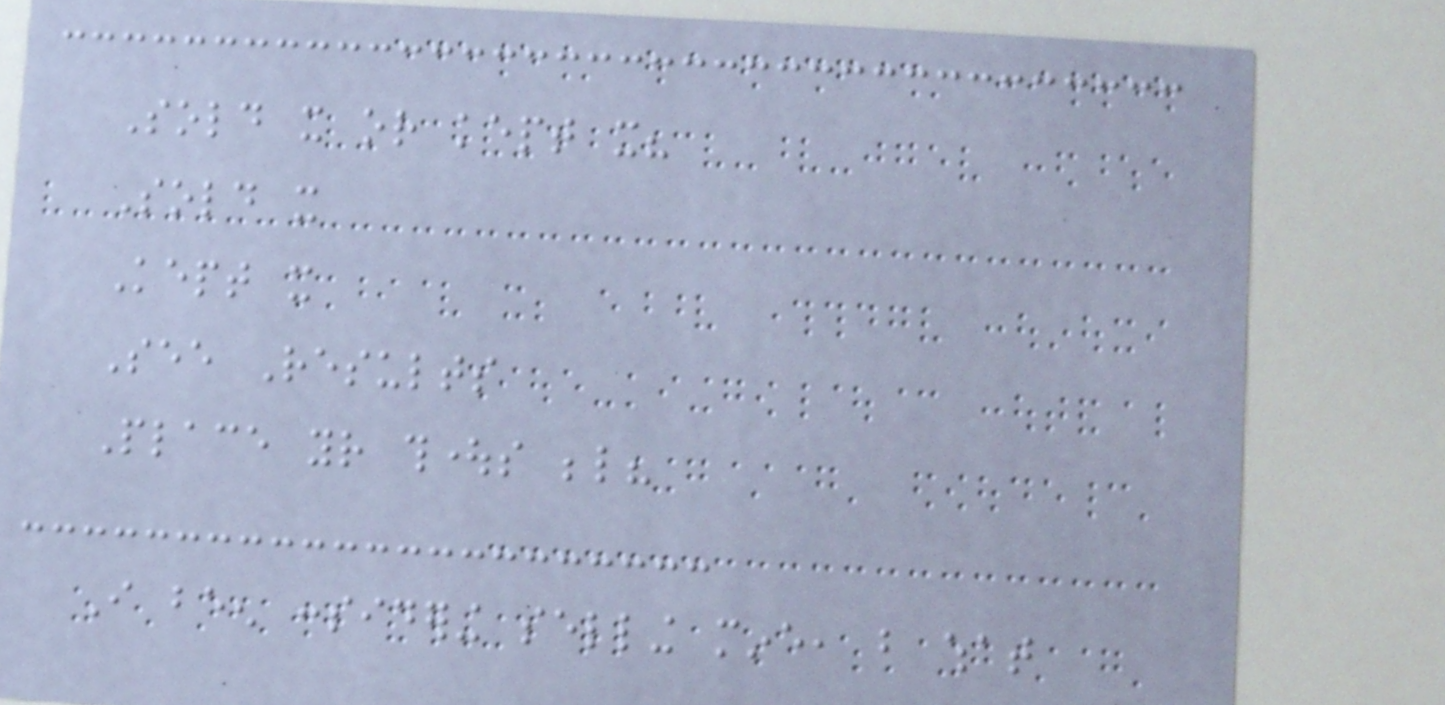Sold it or kept it?
Sold it
Kept it
See Results
Place your thoughts below?
I been considering selling mine, but what
